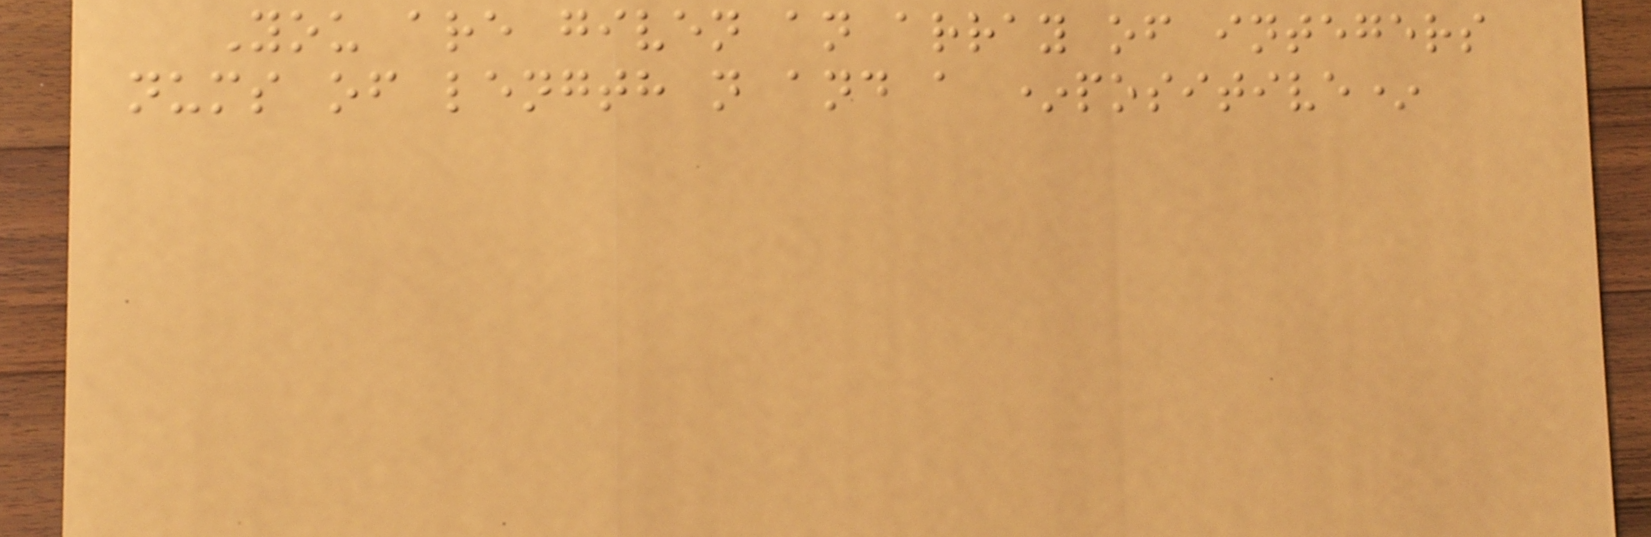You are given an array of integers
nums of length n and a *positive*
